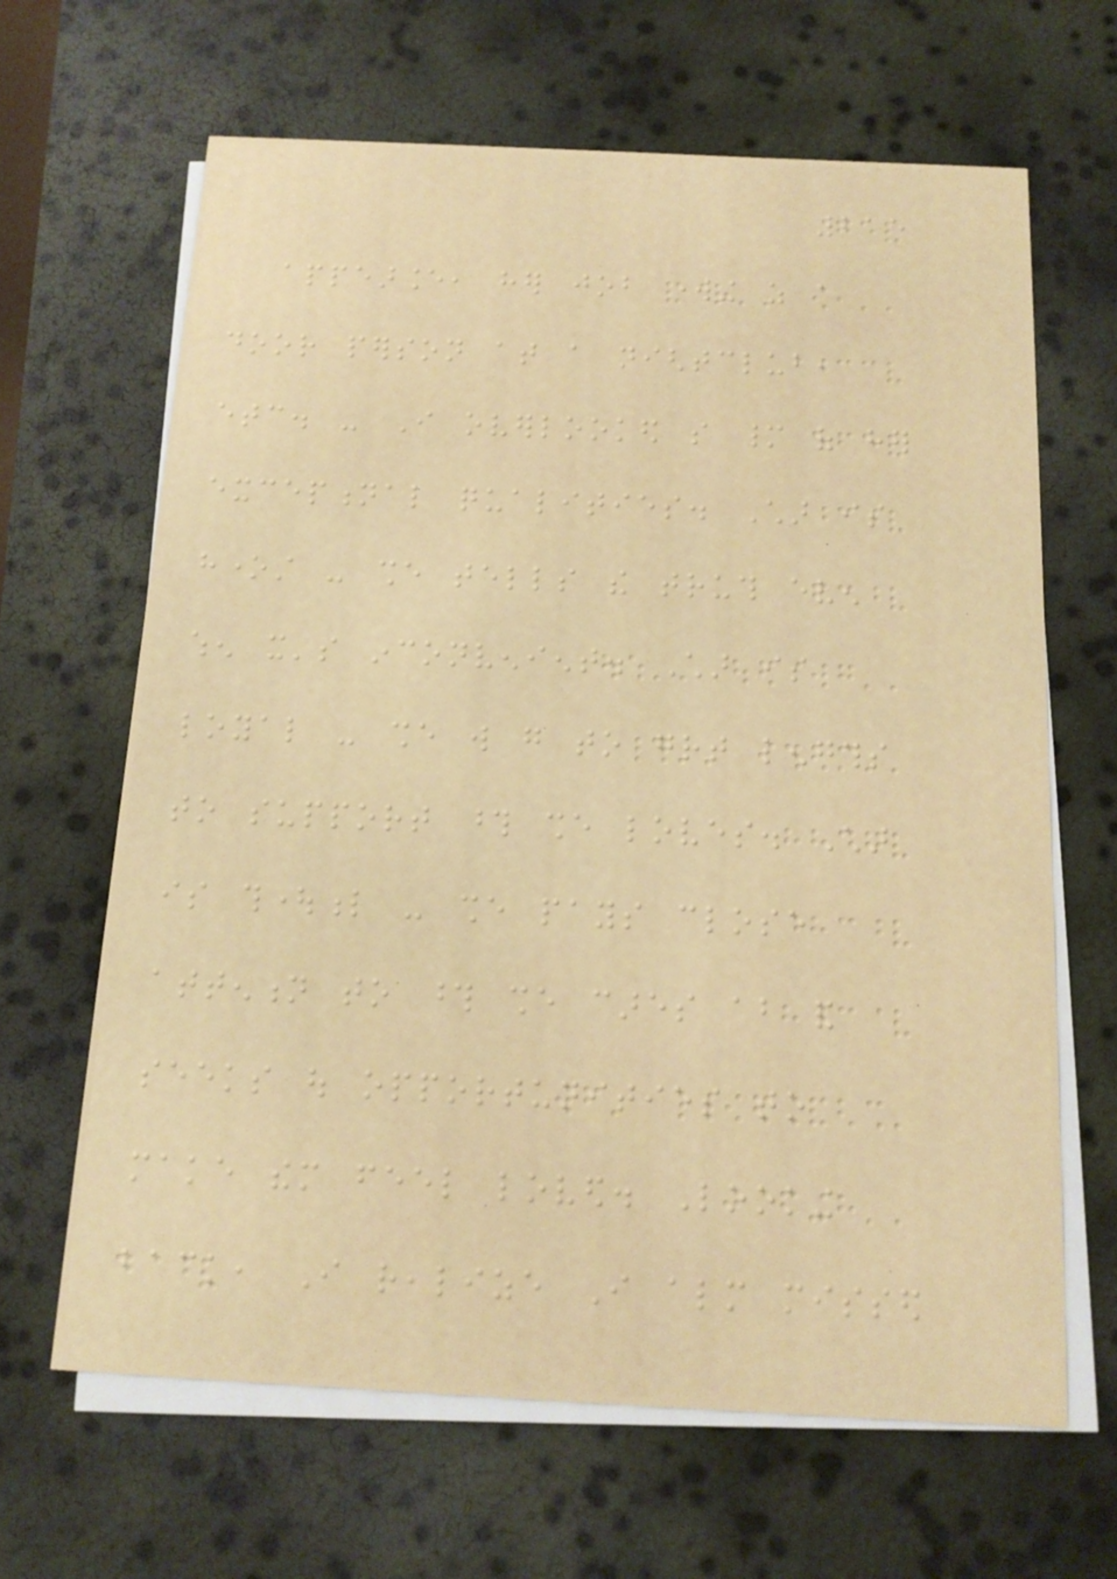215
appearance, her job working as a
door person at a nightclub,
etc. - I overlooked so many of her
exceptional qualities. Char is
honest - she tells the truth even
when it's inconvenient. Char is
loyal - she will go to great lengths
to support those she loves. Char
is thoughtful - she pays close
attention to those she cares about and
seeks out opportunities to
make them feel loved. Looking
back, I realize I almost missed
